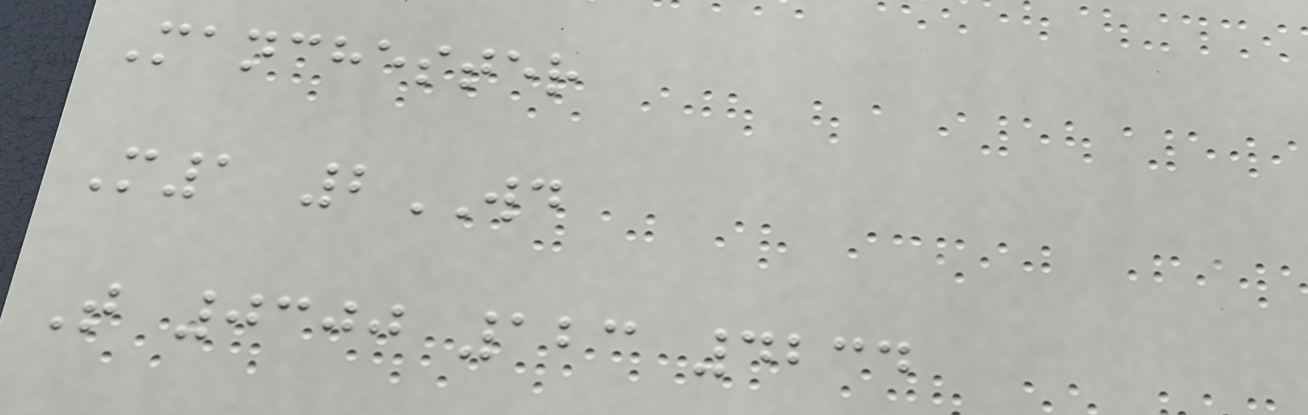Manchester
M1 2WD
T 0300 123 4234
